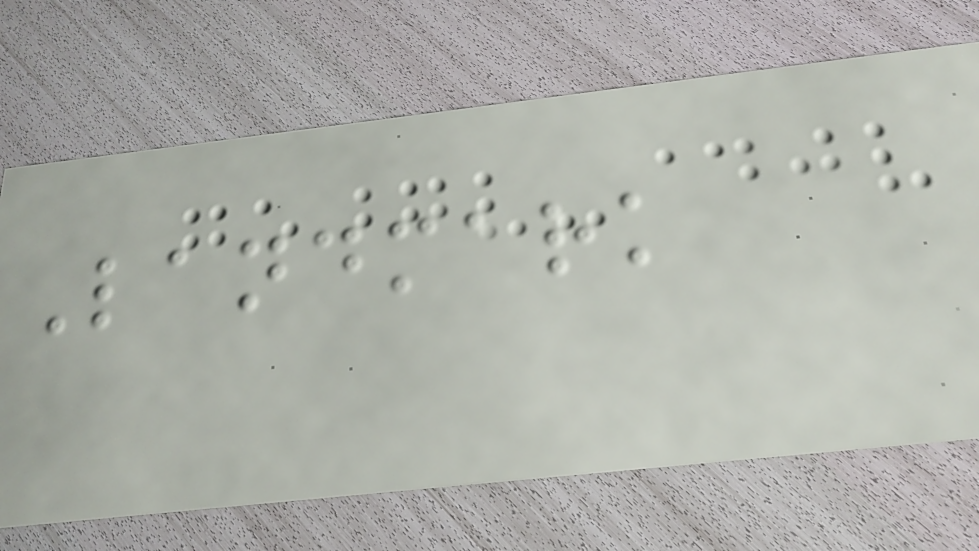Landmark
